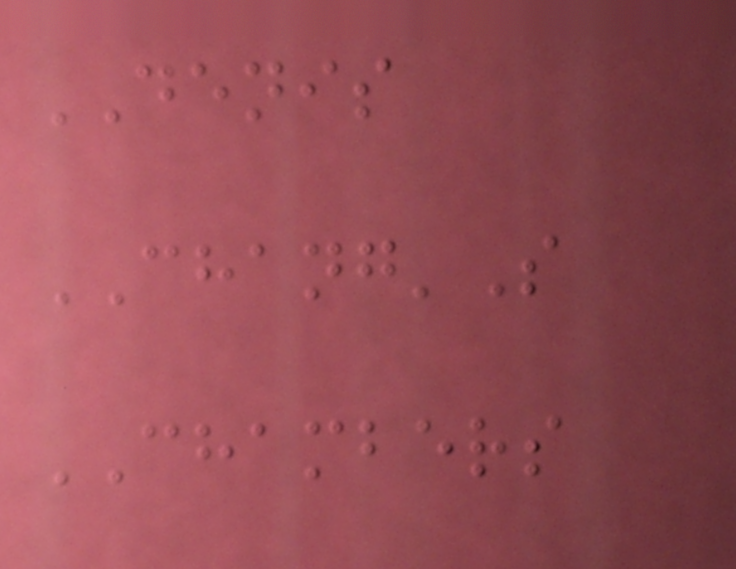DENIS
CHANG'S
CHAMBERS
